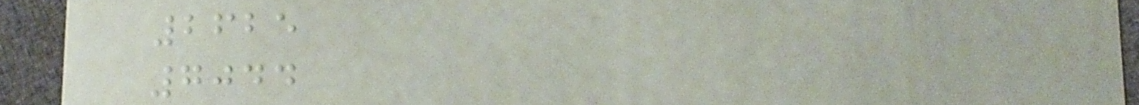2625
7044
